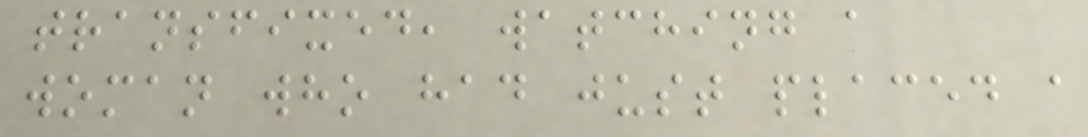transfixed, watching a
woman who had just placed a
